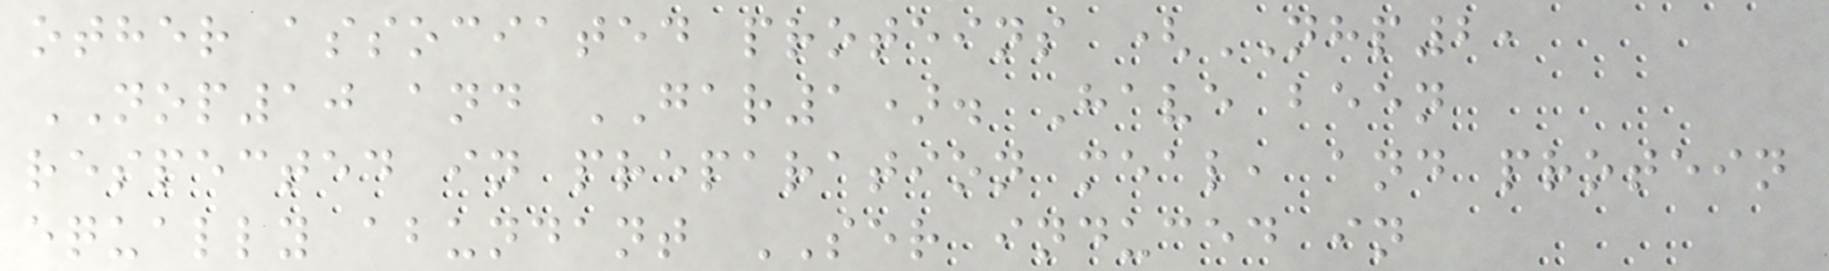other associated proteins (NHP2,
NOP10 and GAR1). Have been
respected in preparation meal, and protein
equally abundant SER induced in
